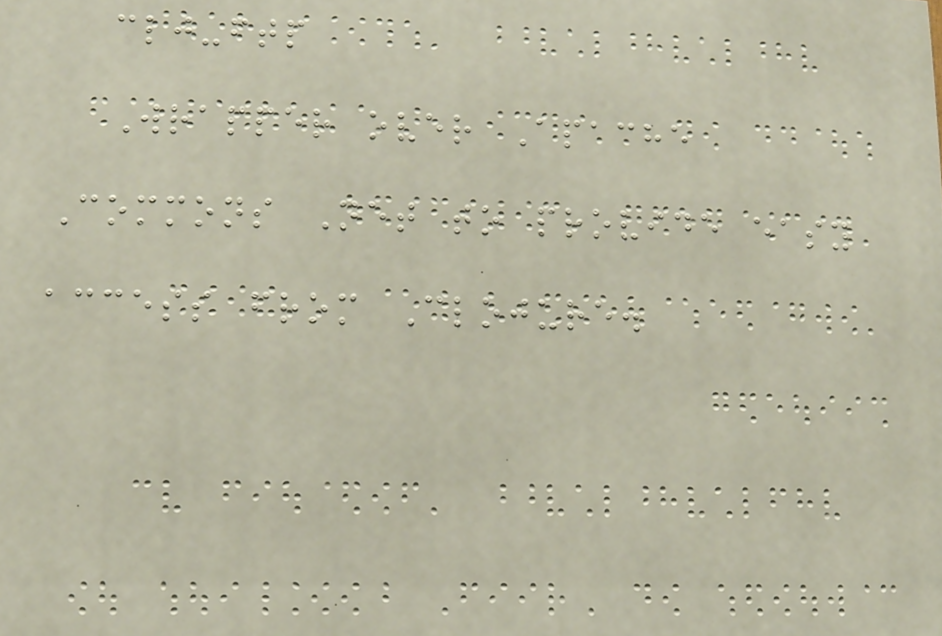clj-ftp
Wrapper over Apache
Commons Net to provide easy
access from Clojure.
